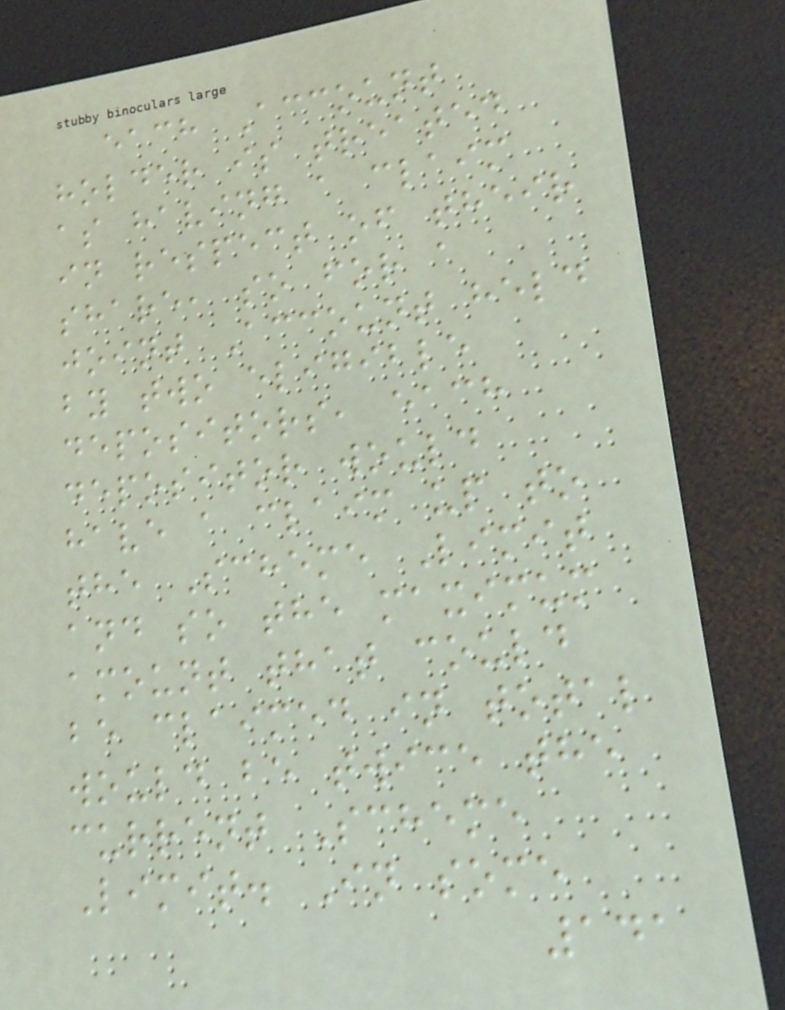each Account
holder is treated
as having a claim
in respect of their
share, so for a
joint Account held
by two eligible
depositors, each
depositor would
have a claim up to
the Scheme Limit
and so the maximum
amount that could
be claimed in total
would be twice the
current Scheme
Limit. In some
141
